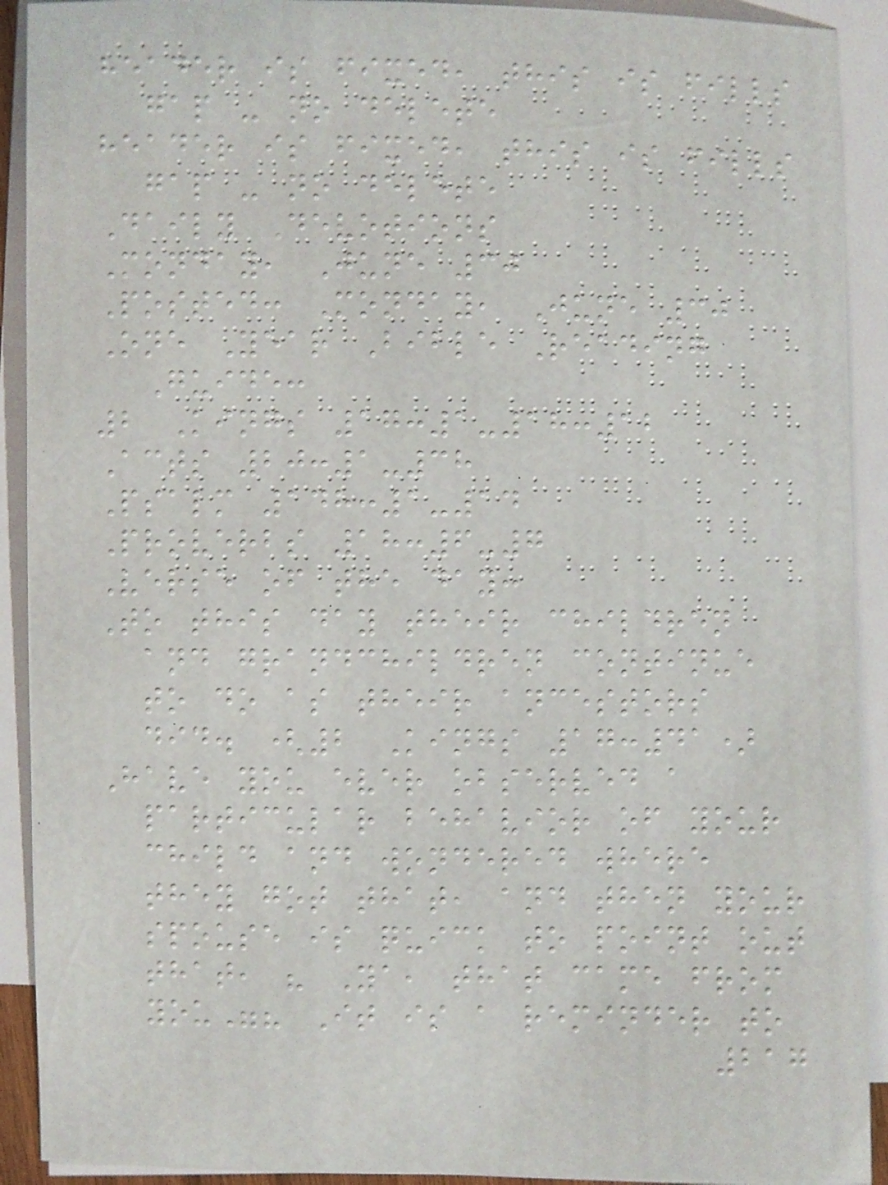header is fixed, this is fills
gap - no delete
header is fixed, this is fills
gap - no delete
Daily Devotions
Monday, June 30
Posted: Monday, June 30
One Year Bible Reading
Guide:
2 Kings 17:1-18:12
Acts 20:1-38
Psalm 148:1-14
Proverbs 18:6-7
Verse of the day:
To this day their children
and grandchildren continue
to do as their ancestors
did. (2 Kings 17:41)
Have you ever observed a
particular behavior of your
child and wondered where
they got that, and then your
spouse is quick to point out
that, " Ya, that came from
you"? It is a reminder to
217
